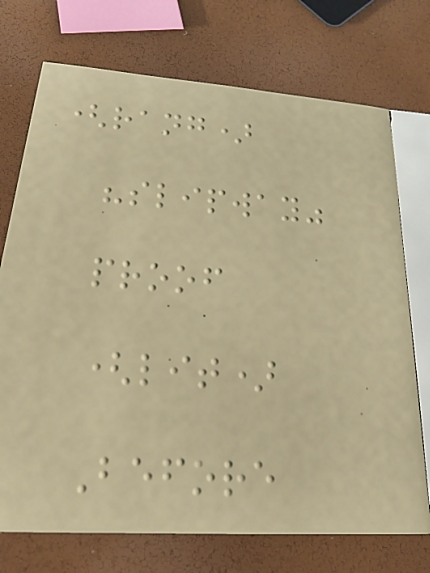(rang)
"slipway"
proof
(lit)
Before
